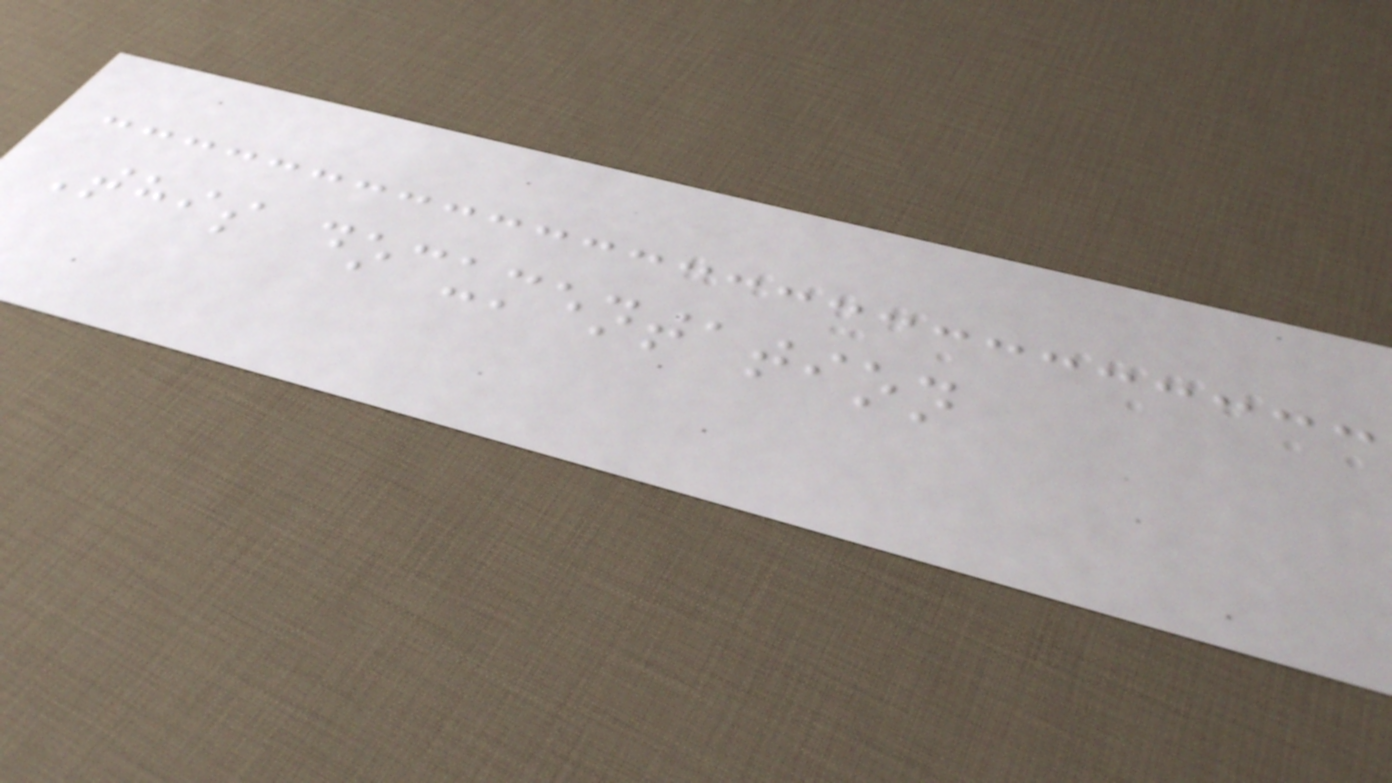This documentation
